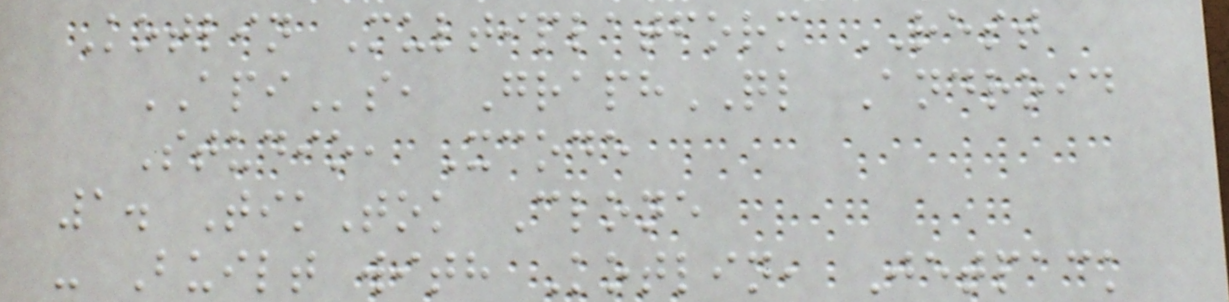Kotlin Multiplatform REST
APIs, GraphQL Android
Studio, Xcode
1. TikTok Clone
- Built with Kotlin, Jetpack
